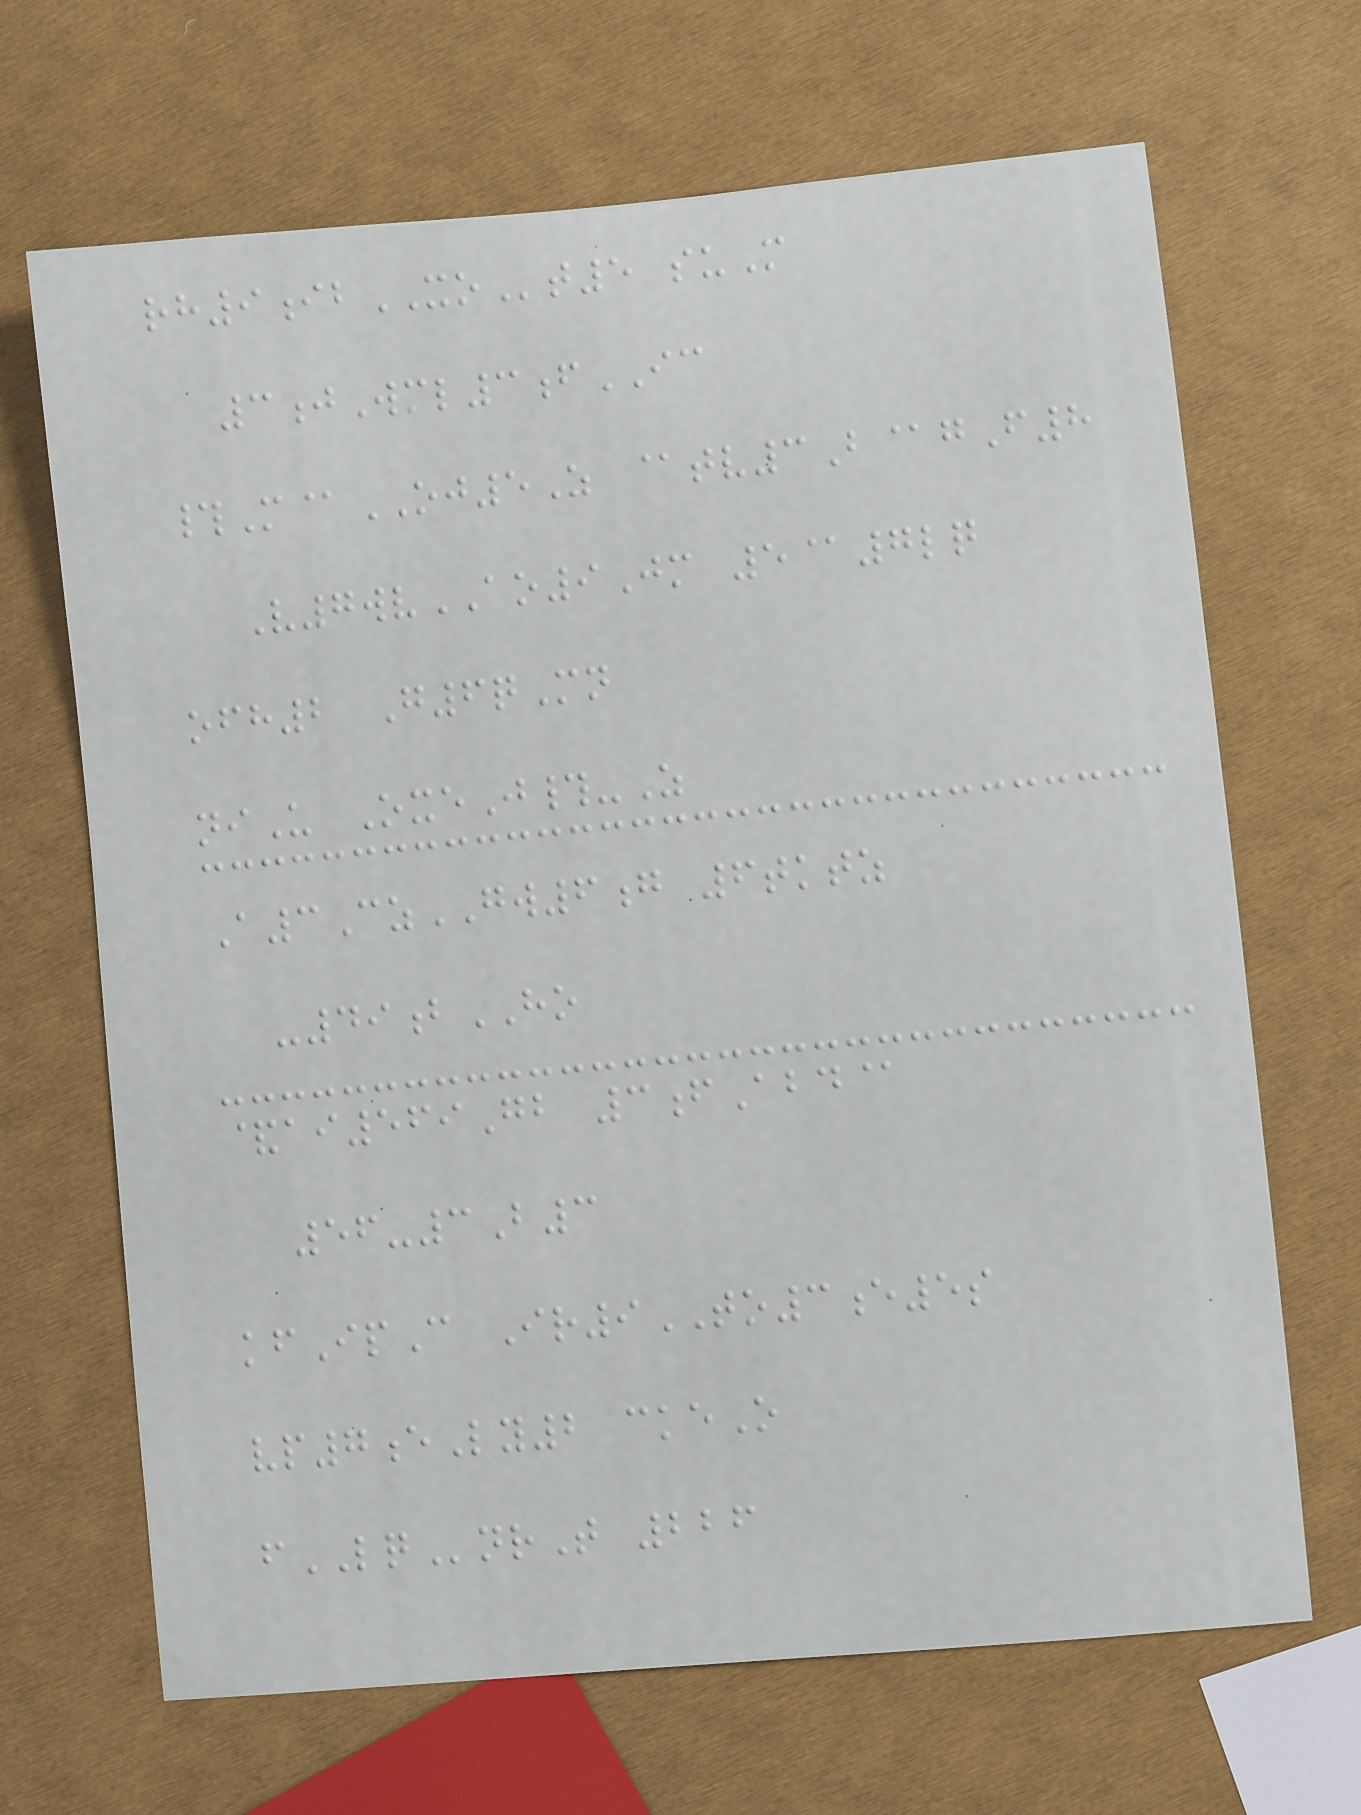rh9ibXOt5 suM
3jWml3fIC
#M@OJ5Z @tv3B@gF8
V7wvAO9Jm 5@7lq
ofh2 G6qMn
niU OxeJ#-Z
A3CzGW6g 6tktz
-49bHO
&ai569Gb 3fAbd@
56-3B3
kfIpC Ir9TO3e5s
vp7eLy2 ckeO
fLQnrT 226
